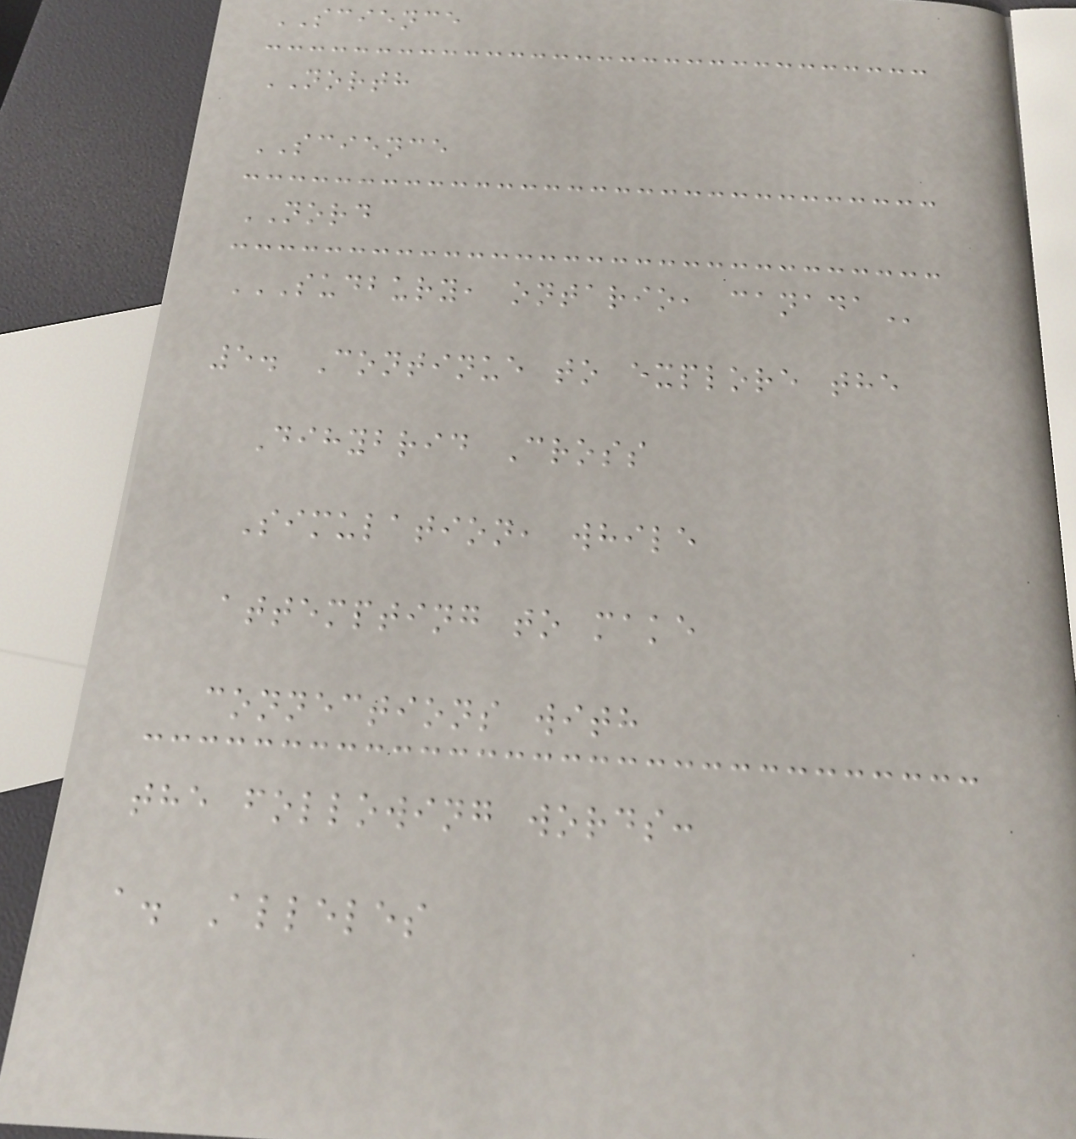SCIENCE
NORTH
SCIENCE
NORD
SUDBURY, ONTARIO, CANADA
5. Continue to explore the
Dihybrid Cross
Simulation, while
attempting to make
connections with
the following words:
a. Alleles
